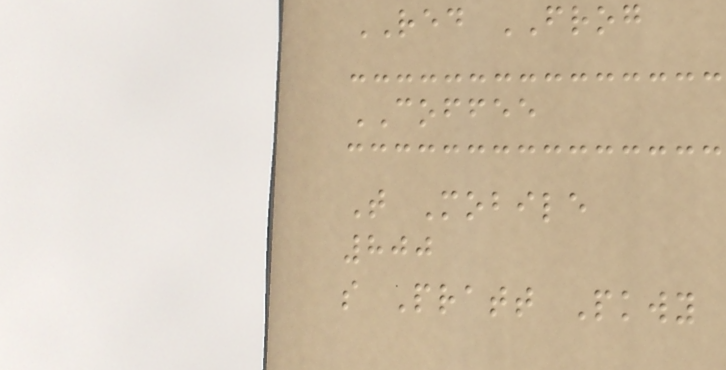RED FROG
COFFEE
T Mobile
800
s Pratt Pkwy
